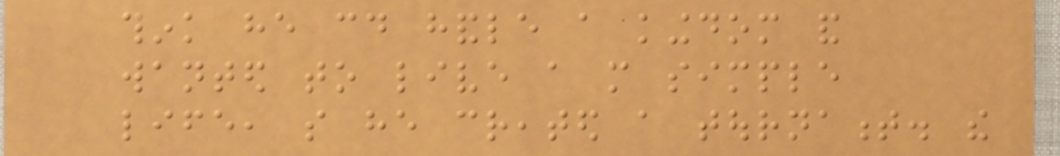think he could handle a kingdom and
wanted to live a more simple
life, so he created a tournament. the
